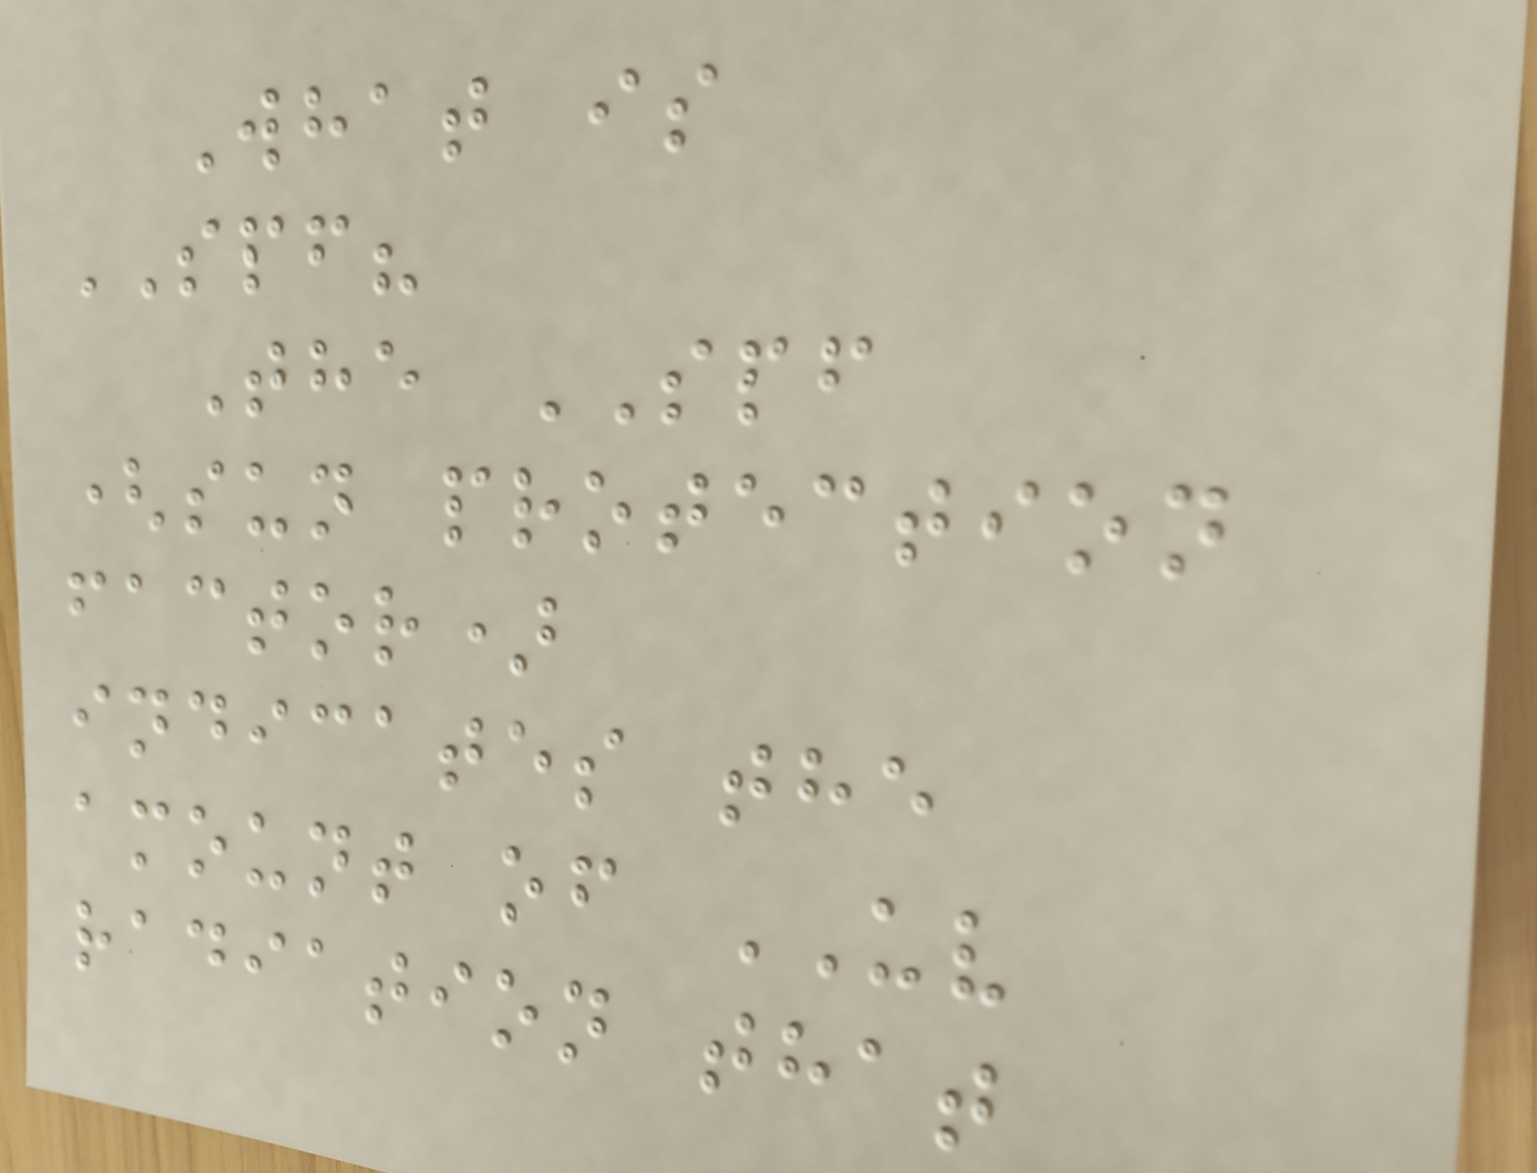What is
SPF?
The SPF
(sun protection
factor)
indicates the
amount of UV
radiation that
